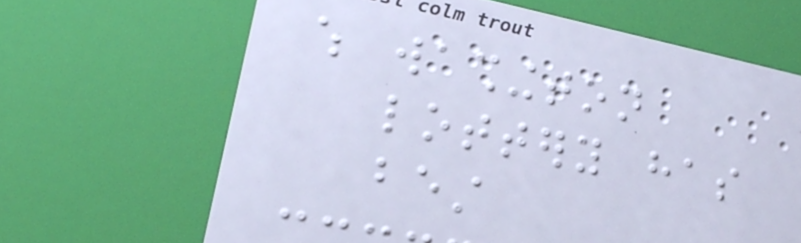which washington
lottery has
best
